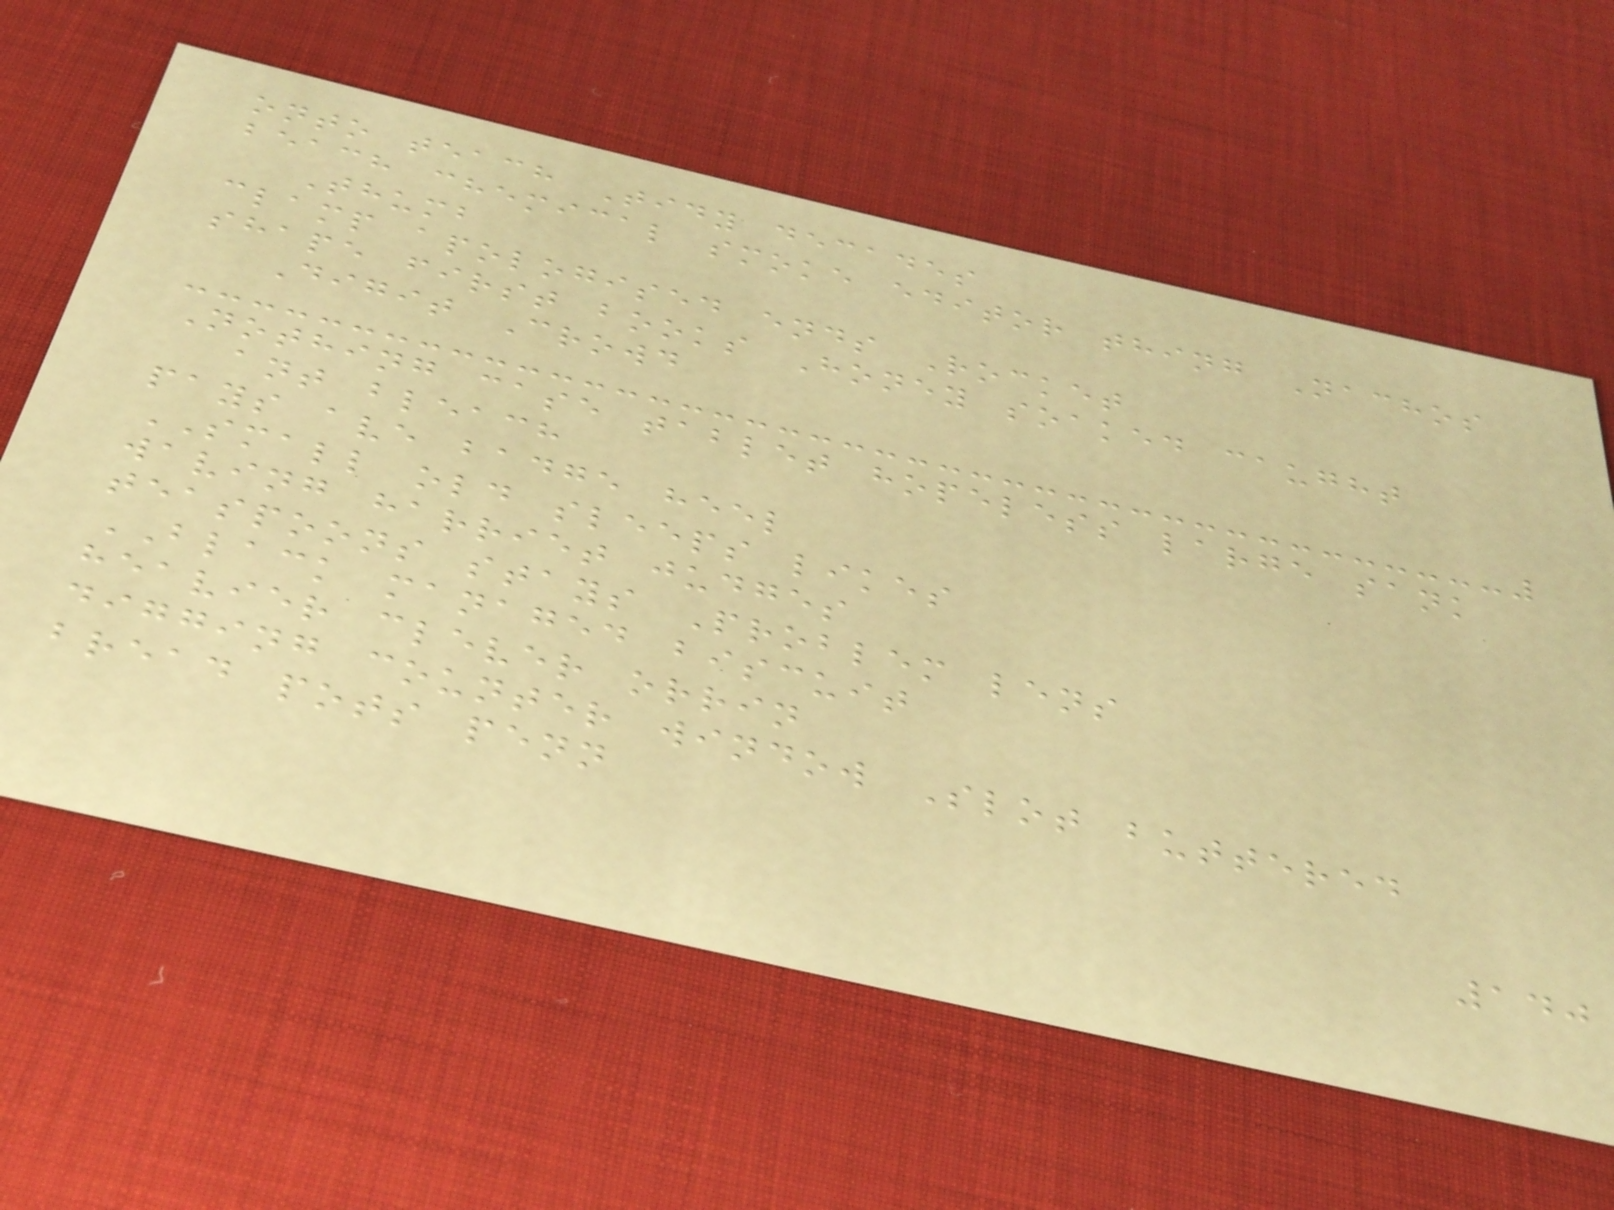onto teach Tidy decades
beach chemical smoke editor thing Nachos
Thumb
clamp apologised ends Rocket
shape first books Honey soaked caught
Digit Crowd
Nothing case tablet hopeless large sank
ant bleach
pays ave badge heel
SMALL old sleeps likes
waving harriet judges
teaspoons stays Problem lens
BLACK managed biscuit
heavier clever orrin
digging counter window Slot buttered
bread pots penn
140
